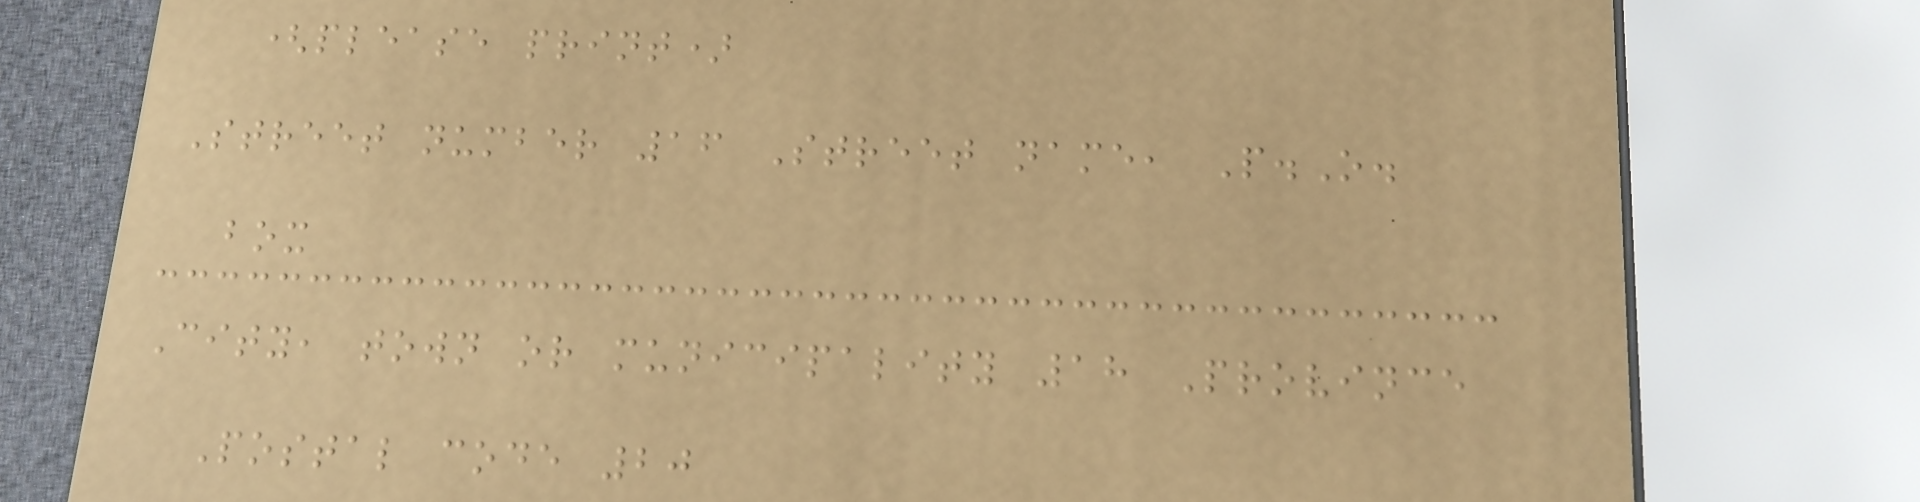(please print)
Street number 16 Street name, P.O.
box
City, town or municipality 18 Province
Postal code 20
